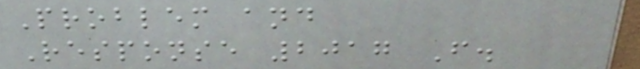Problem and
Response 2017 F.
